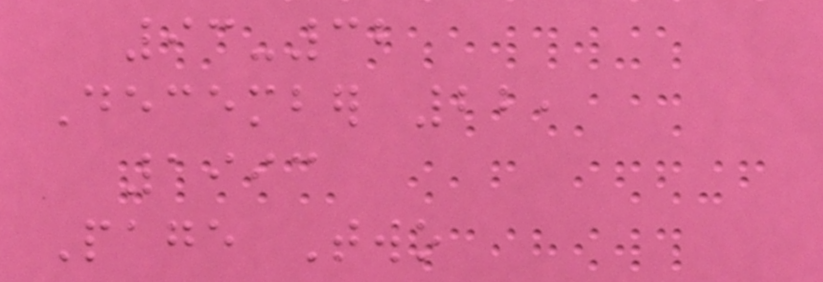93-32
December 22,
1993
Page Two
